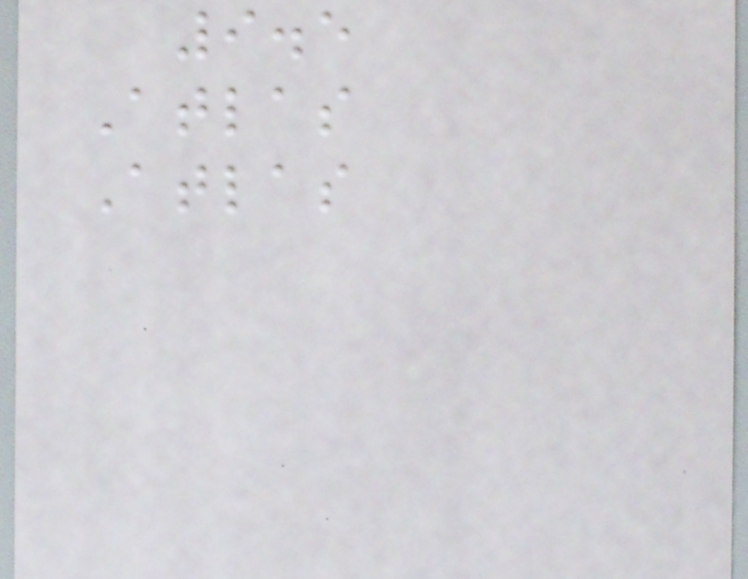9.5
Atlas
Atlas
